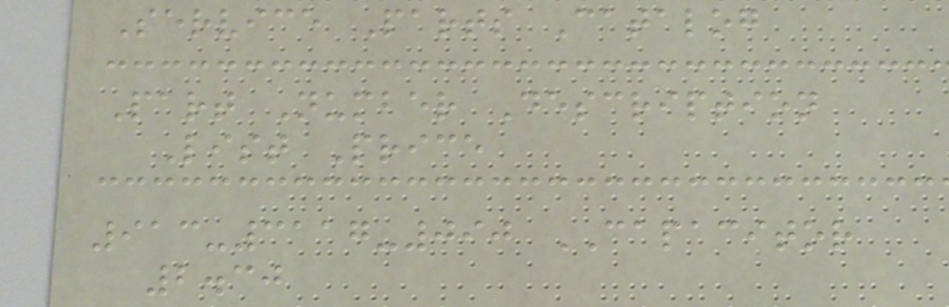Service Parts Catalog
Part Number Description
List Price
913-3117-090 CAPACITOR
2.30
